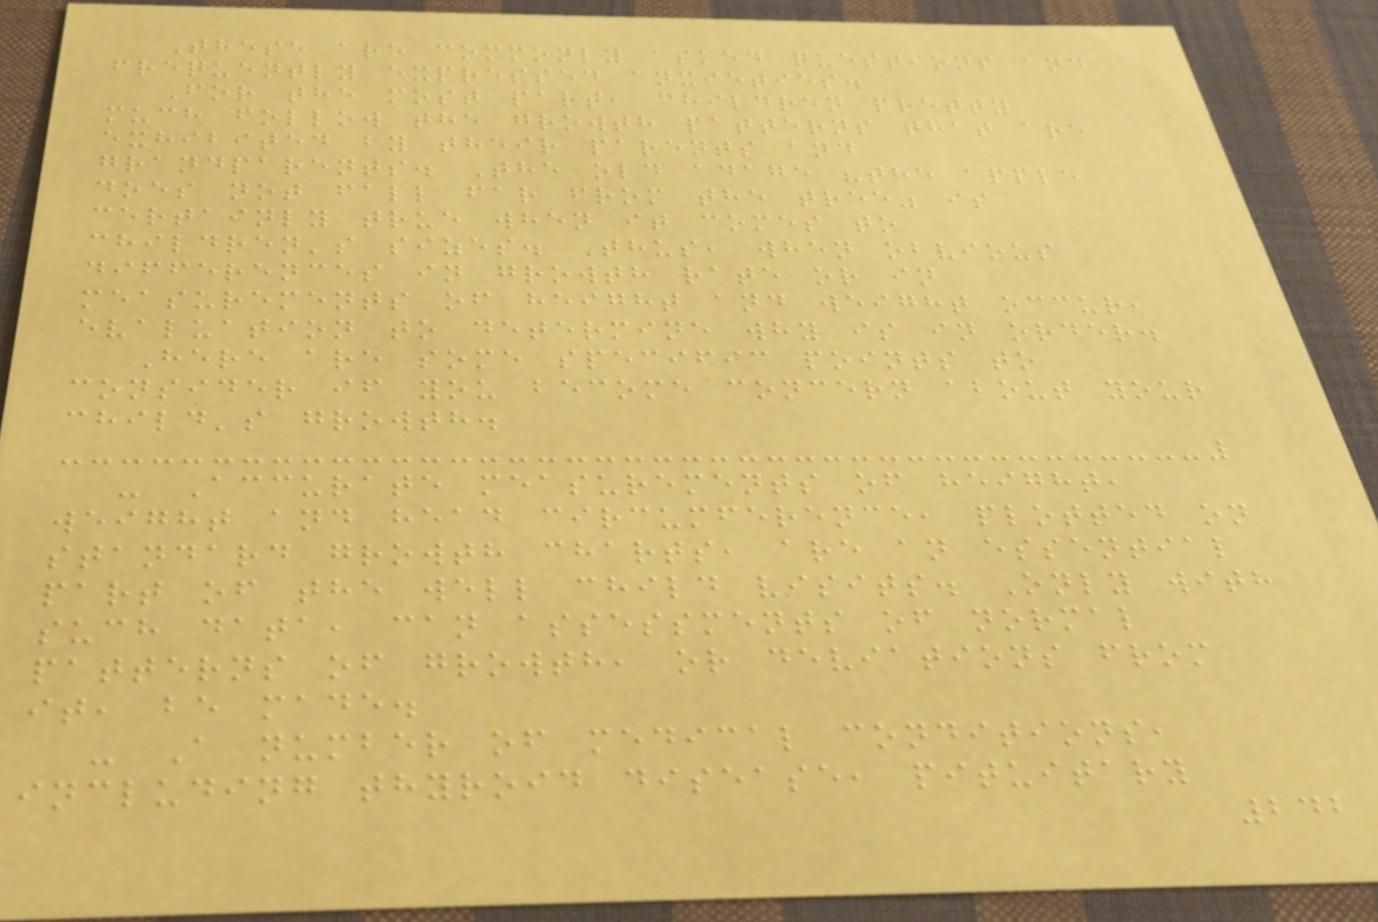These are commonly asked questions and
frequently expressed anxieties.
For the most part, children pretty
much follow the growth patterns that are
exhibited by their parents and
grandparents. The old adage "the apple
does not fall far from the tree" is
certainly true when it comes to
children's sizes. Thus, when obvious
differences in growth rate or in
measurements of height and weight occur,
evaluation to determine why is in order.
Here are some specific points to
consider if you become concern about your
child's growth.
- Accurate measurements of height,
weight and head circumference, plotted on
standard growth charts, are an essential
part of the well child visits. Only with
such data, can assessments of normal
patterns of growth, or deviations from
it, be made.
- A number of medical conditions,
including thyroid disease, pituitary
242
